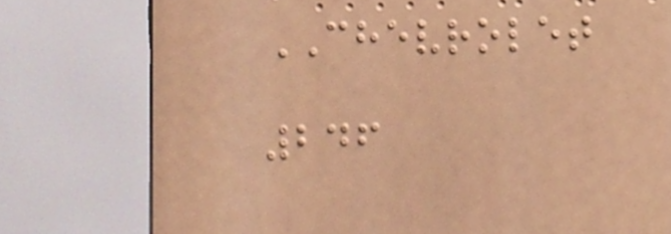CHEVROLET
246
